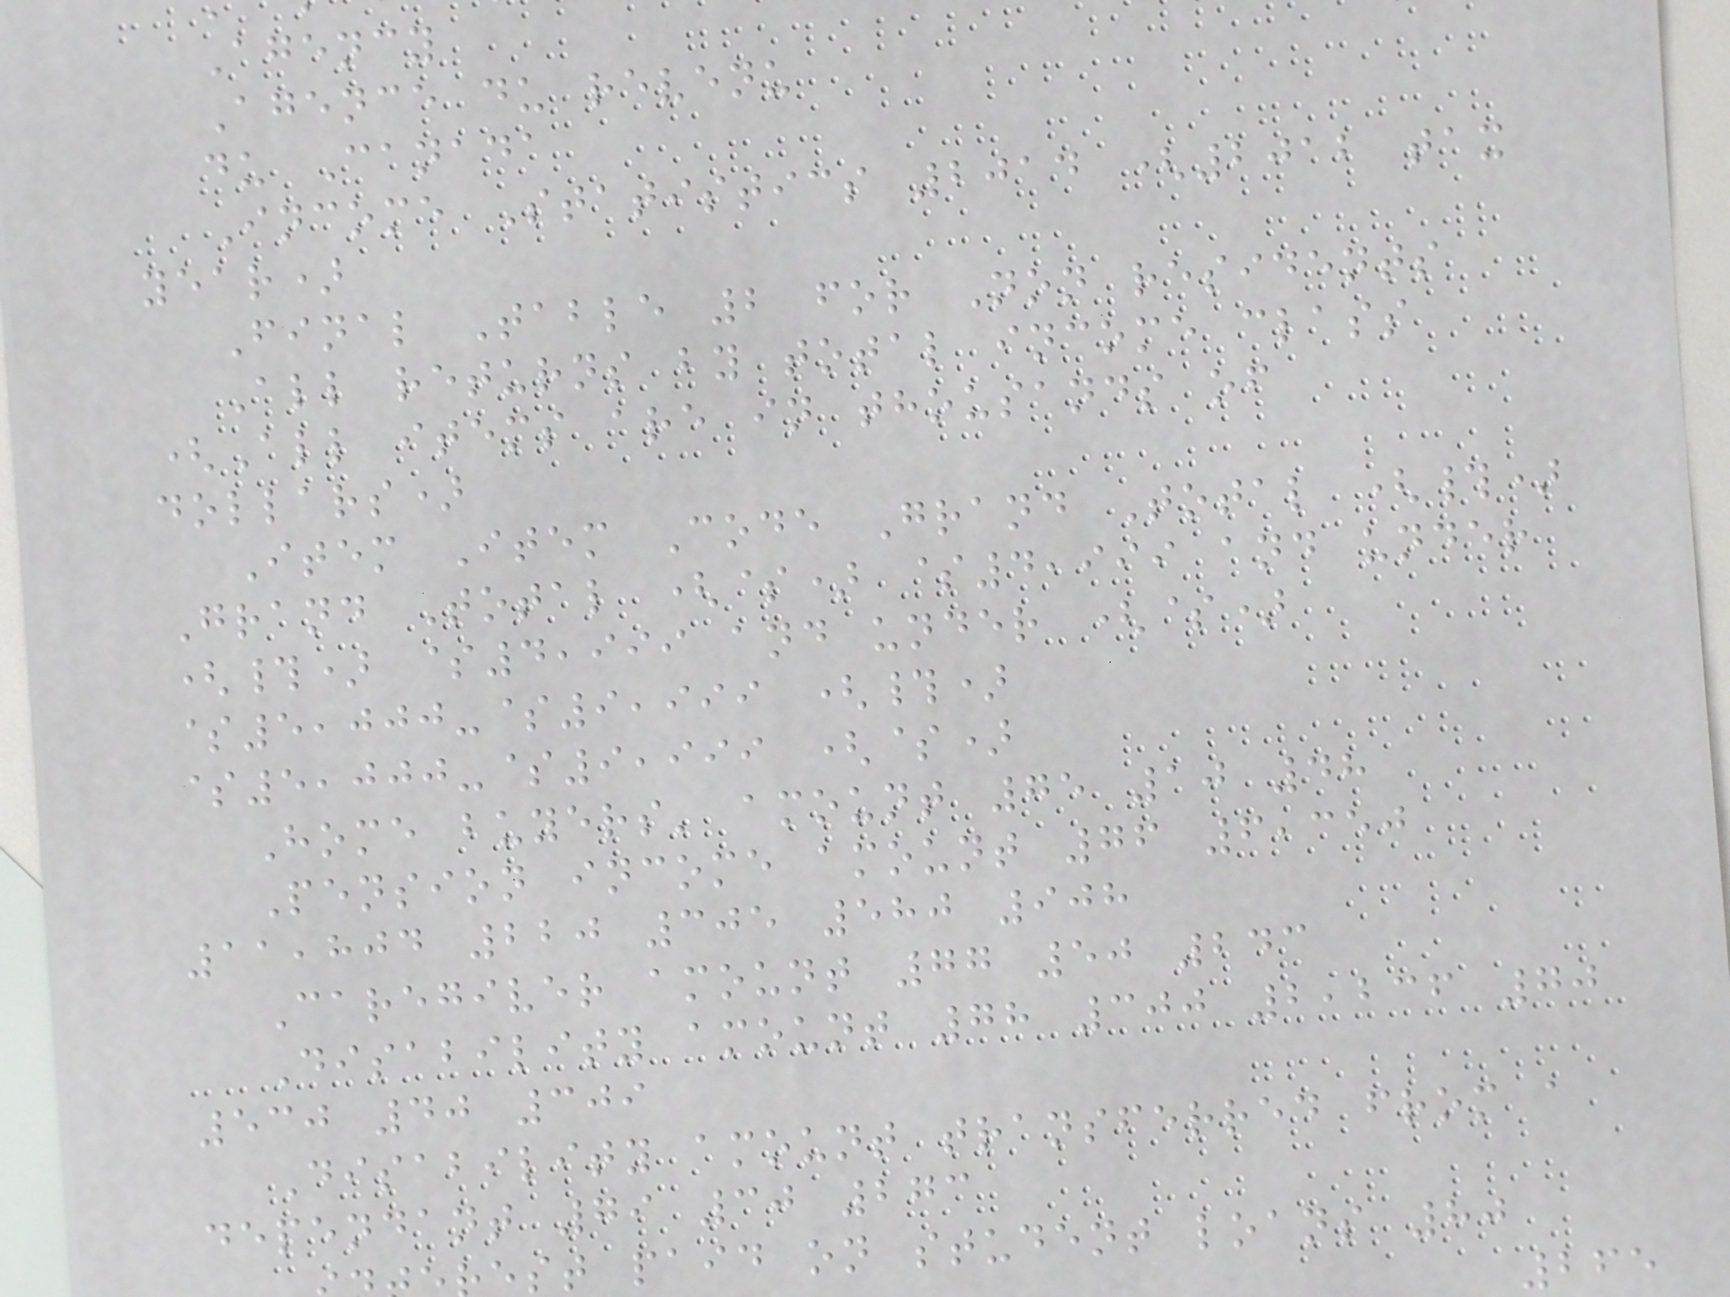Agency
Agence du revenu
du Canada
Income Statistics 2014 (2012 tax
year)
Final Table 2 for Non residents
All returns by total income class
(All items are in thousands of
dollars)
Item Item Code Grand Total (#)
Grand Total ($) $4,999 and under
(#) $4,999 and under ($)
$5,000-$9,999 (#)
$5,000-$9,999 ($)
Home buyers' amount 75 10 48
Pension income amount 76 6,350
11,804 220 305 580 908
Caregiver amount 77 50 243
Disability amount 78 300 2,236 70
530 40 309
Disability amount transferred from a
dependant 79 30 273
st paid on student loans 80
265
